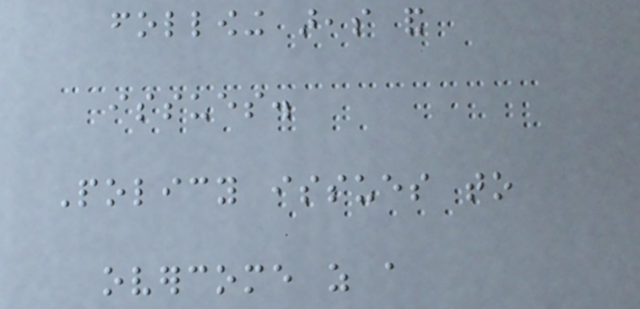following areas and
issues.
Policy issues to
overcome as a
